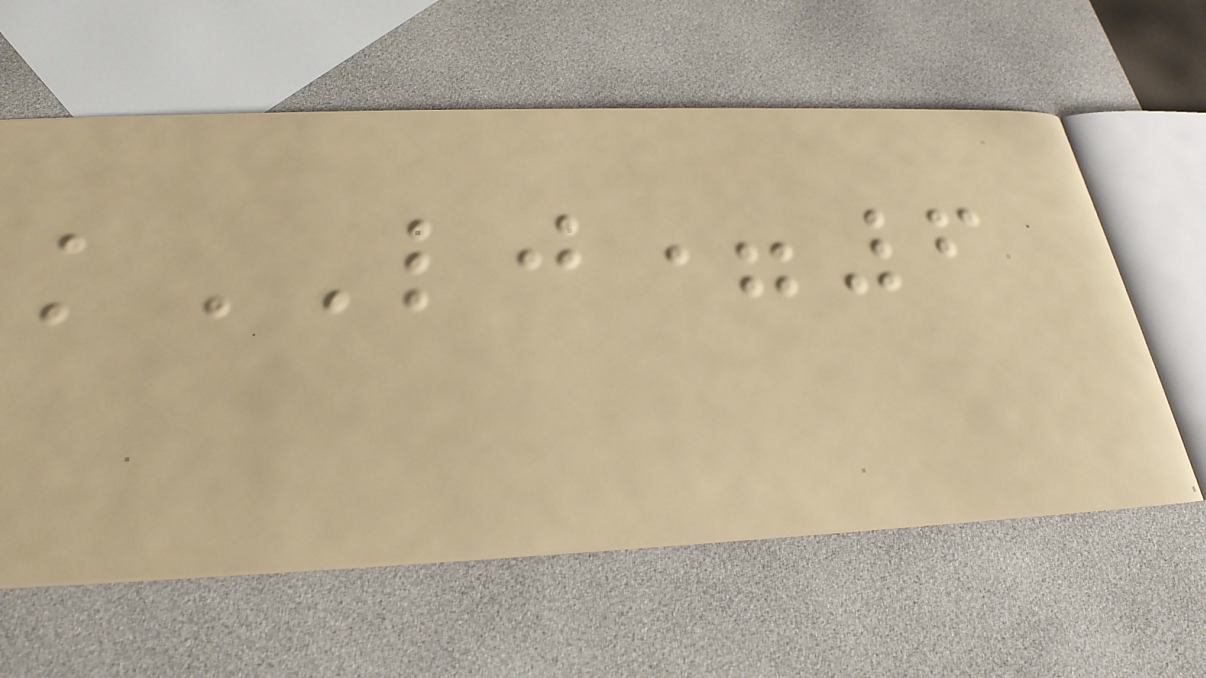kLJ=6
